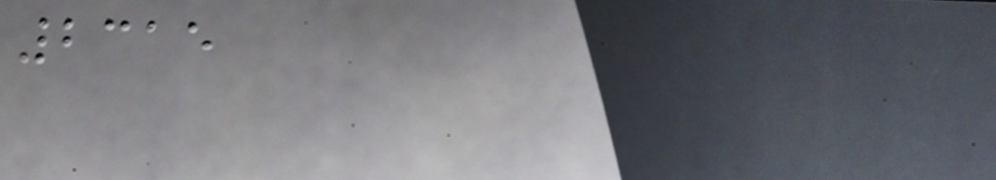2315
